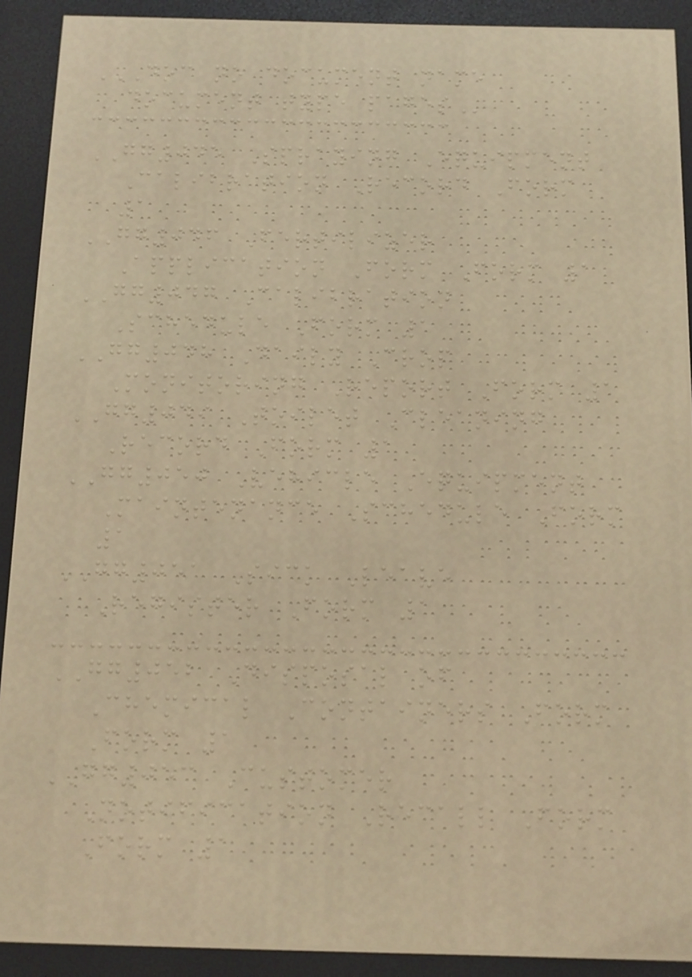DOC NO DOCUMENT NAME
DOCUMENT TYPE PAGES
GG045 Spraying Equipment
Calibration Record Form
1
GG046 Fertilizer
Application Form Form 1
GG047 Calibration
Schedule Form 1
GG048 Daily Crop
Monitoring Report Form 1
GG049 Toilet Cleaning
Record Form 1
GG050 Vehicle Equipment
Maintenance Schedule Form
1
GG051 Sick Leave
Register Form 1
GG052 Disposal of
Chemical Containers Form
Form 1
GG053 Customer
Notification Recall Form
Form 1
